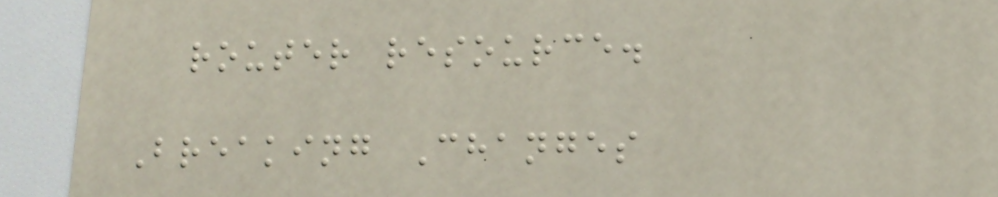router resource.
Breaking Changes
